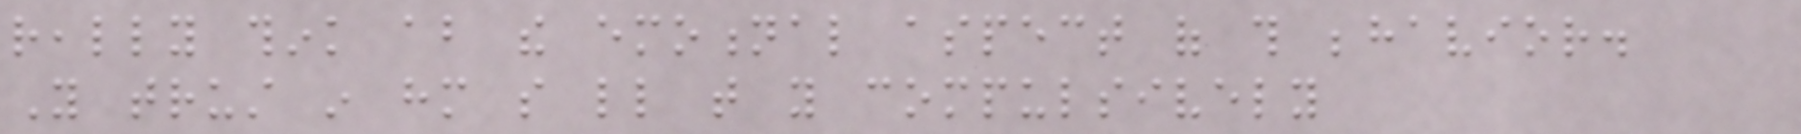really think about the emotional aspect of this behavior.
You trust in him so little that you compulsively
